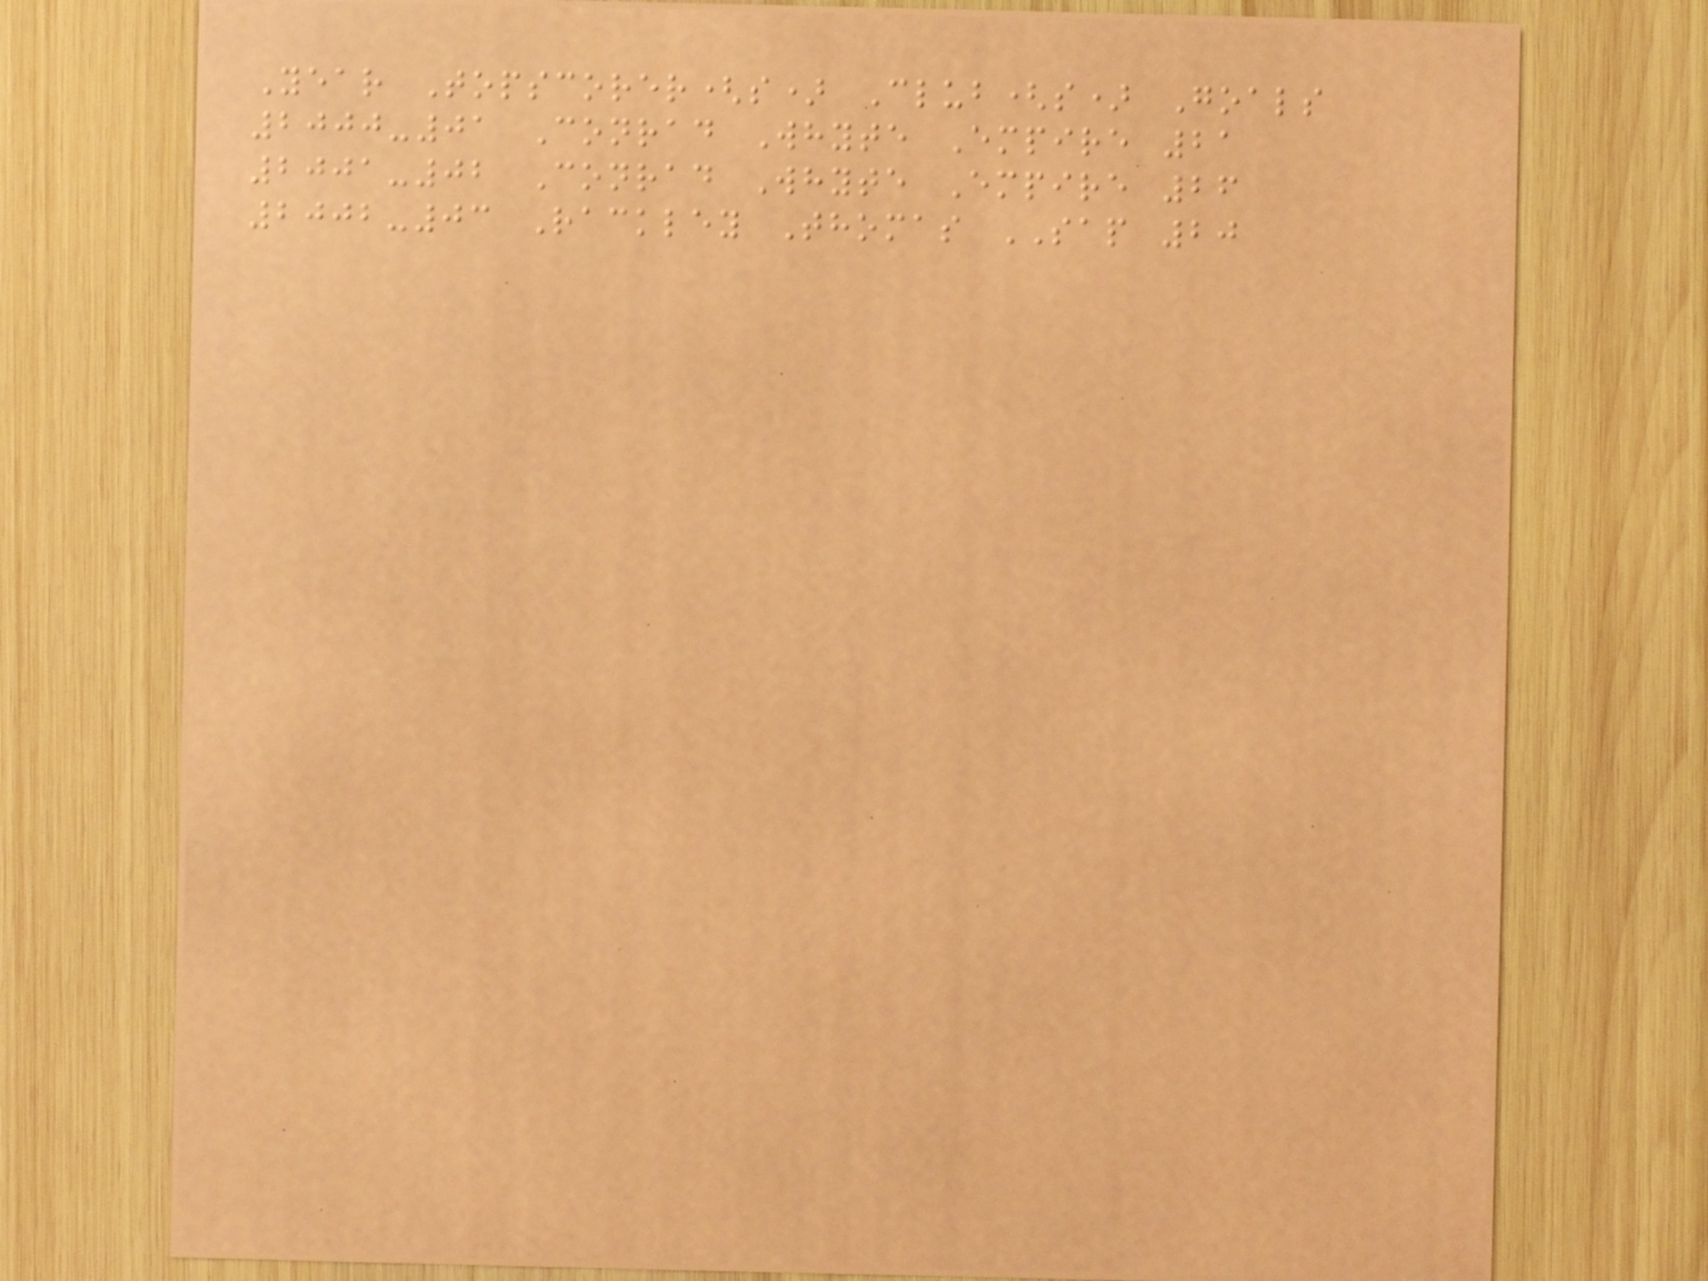Year Topscorer(s) Club(s) Goals
2000-01 Conrad Whyte Empire 21
2001-02 Conrad Whyte Empire 26
2002-03 Rackley Thomas SAP 20
